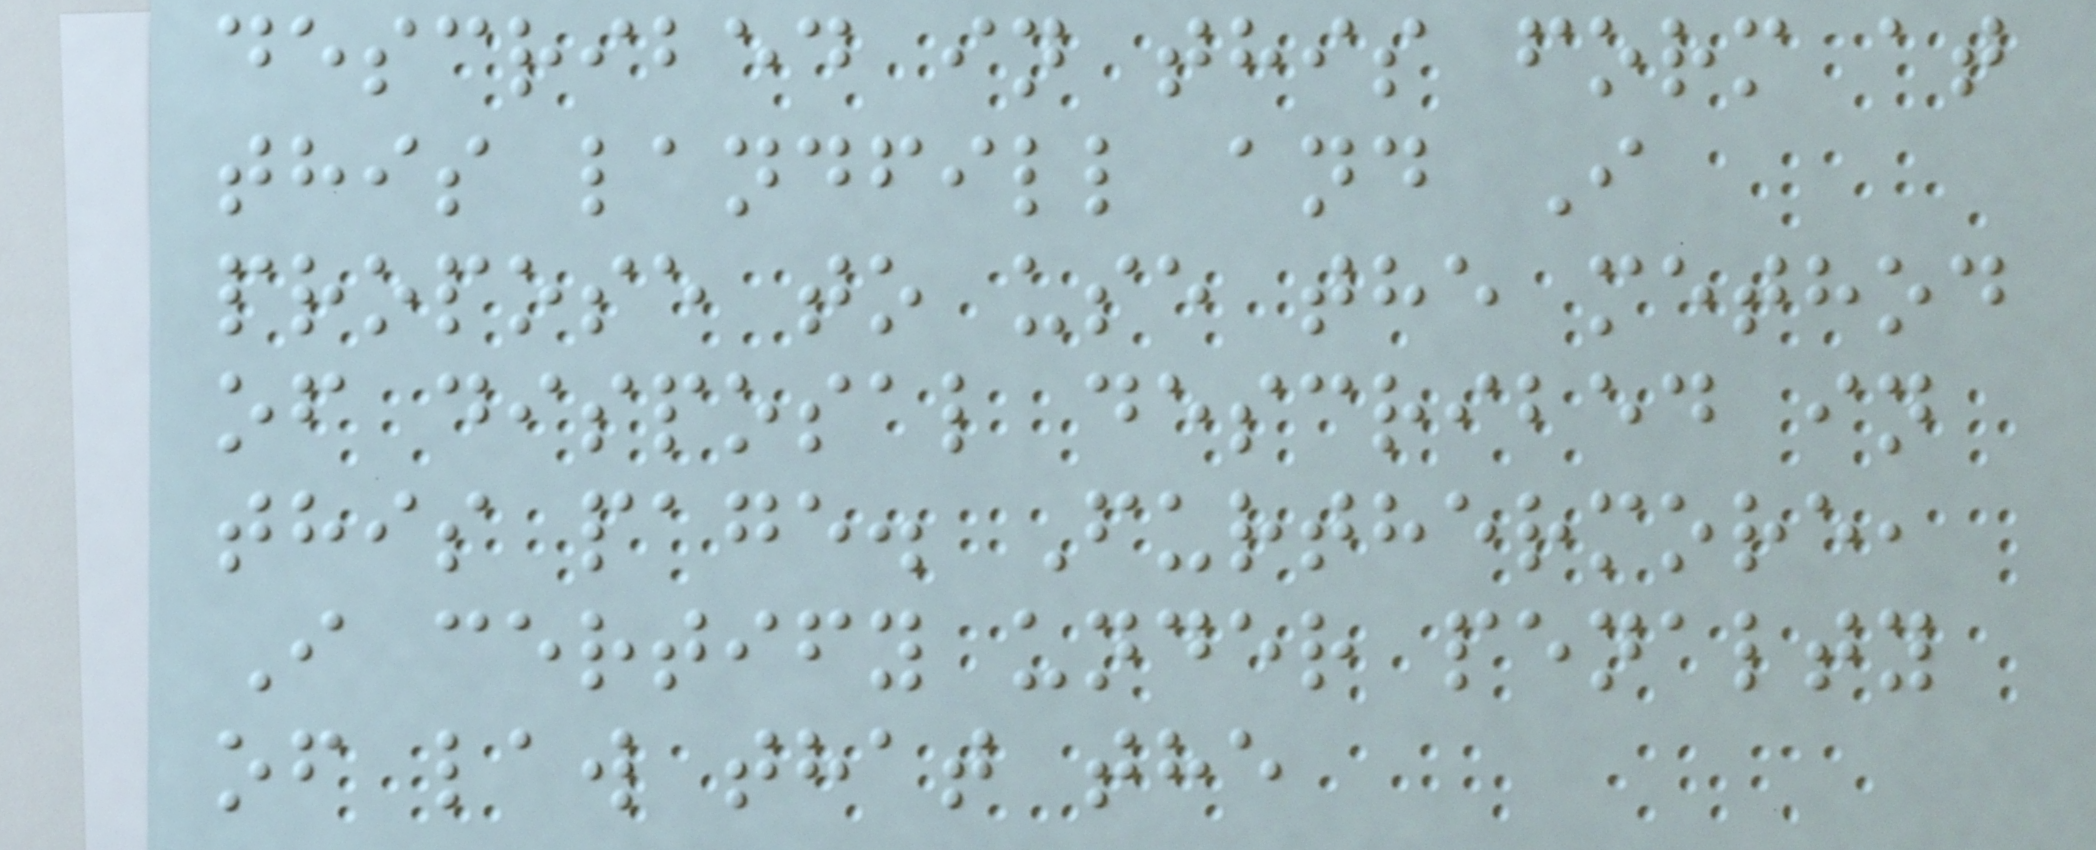described in this form at
this landfill and I
propose to use the method
of disposal described in
this page. Furthermore,
I certify under penalty
of law that the
